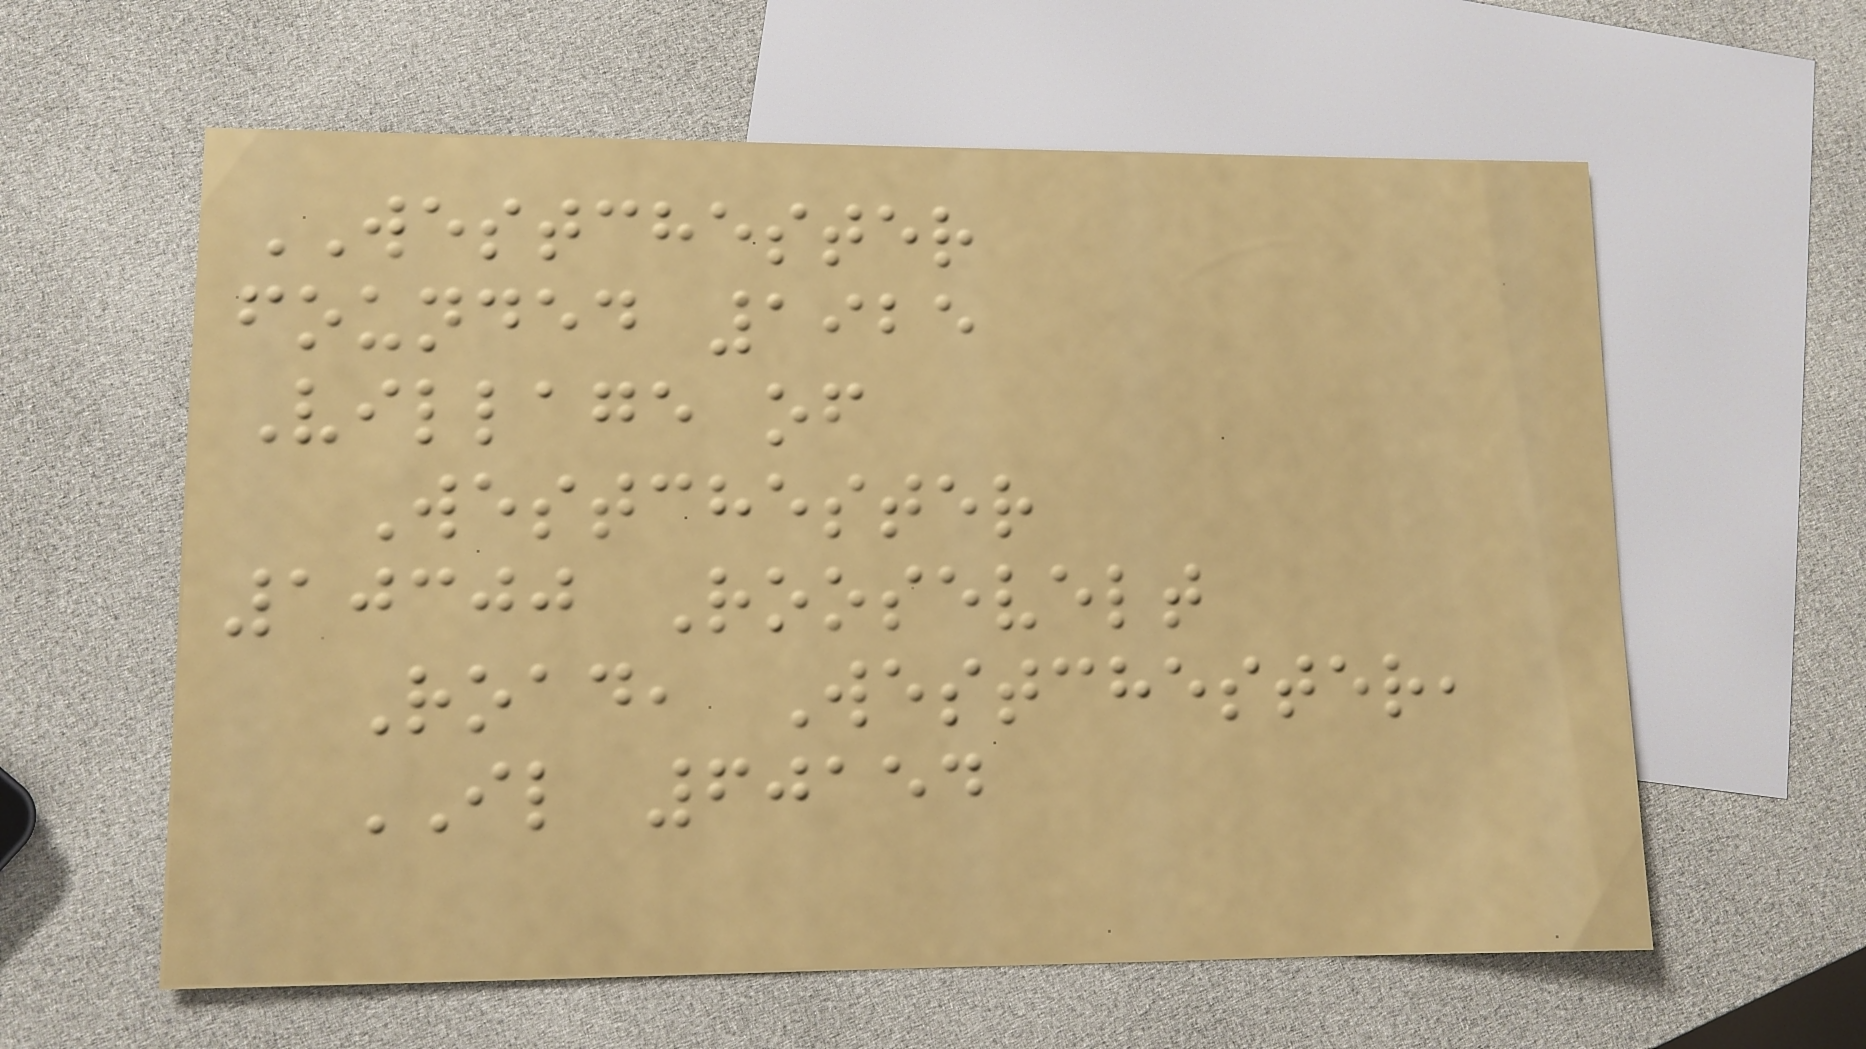WESTCHESTER
founded 1925
Village of
Westchester
10300 Roosevelt
Road, Westchester,
IL 60154
